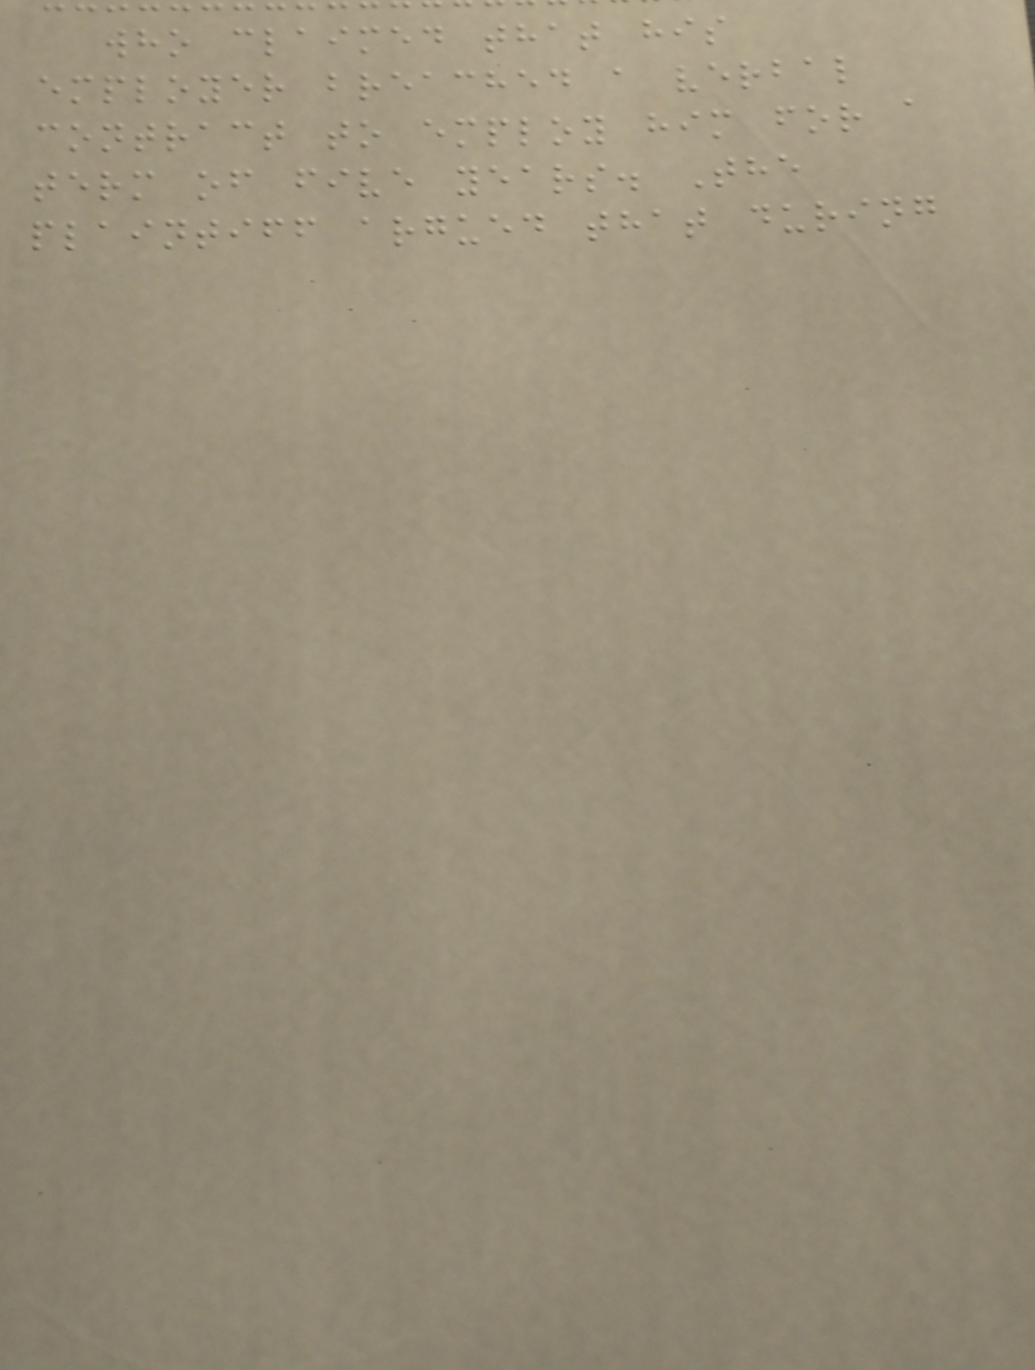who claimed that his
employer breached a verbal
contract to employ him for a
term of five years. The
plaintiff argued that during
